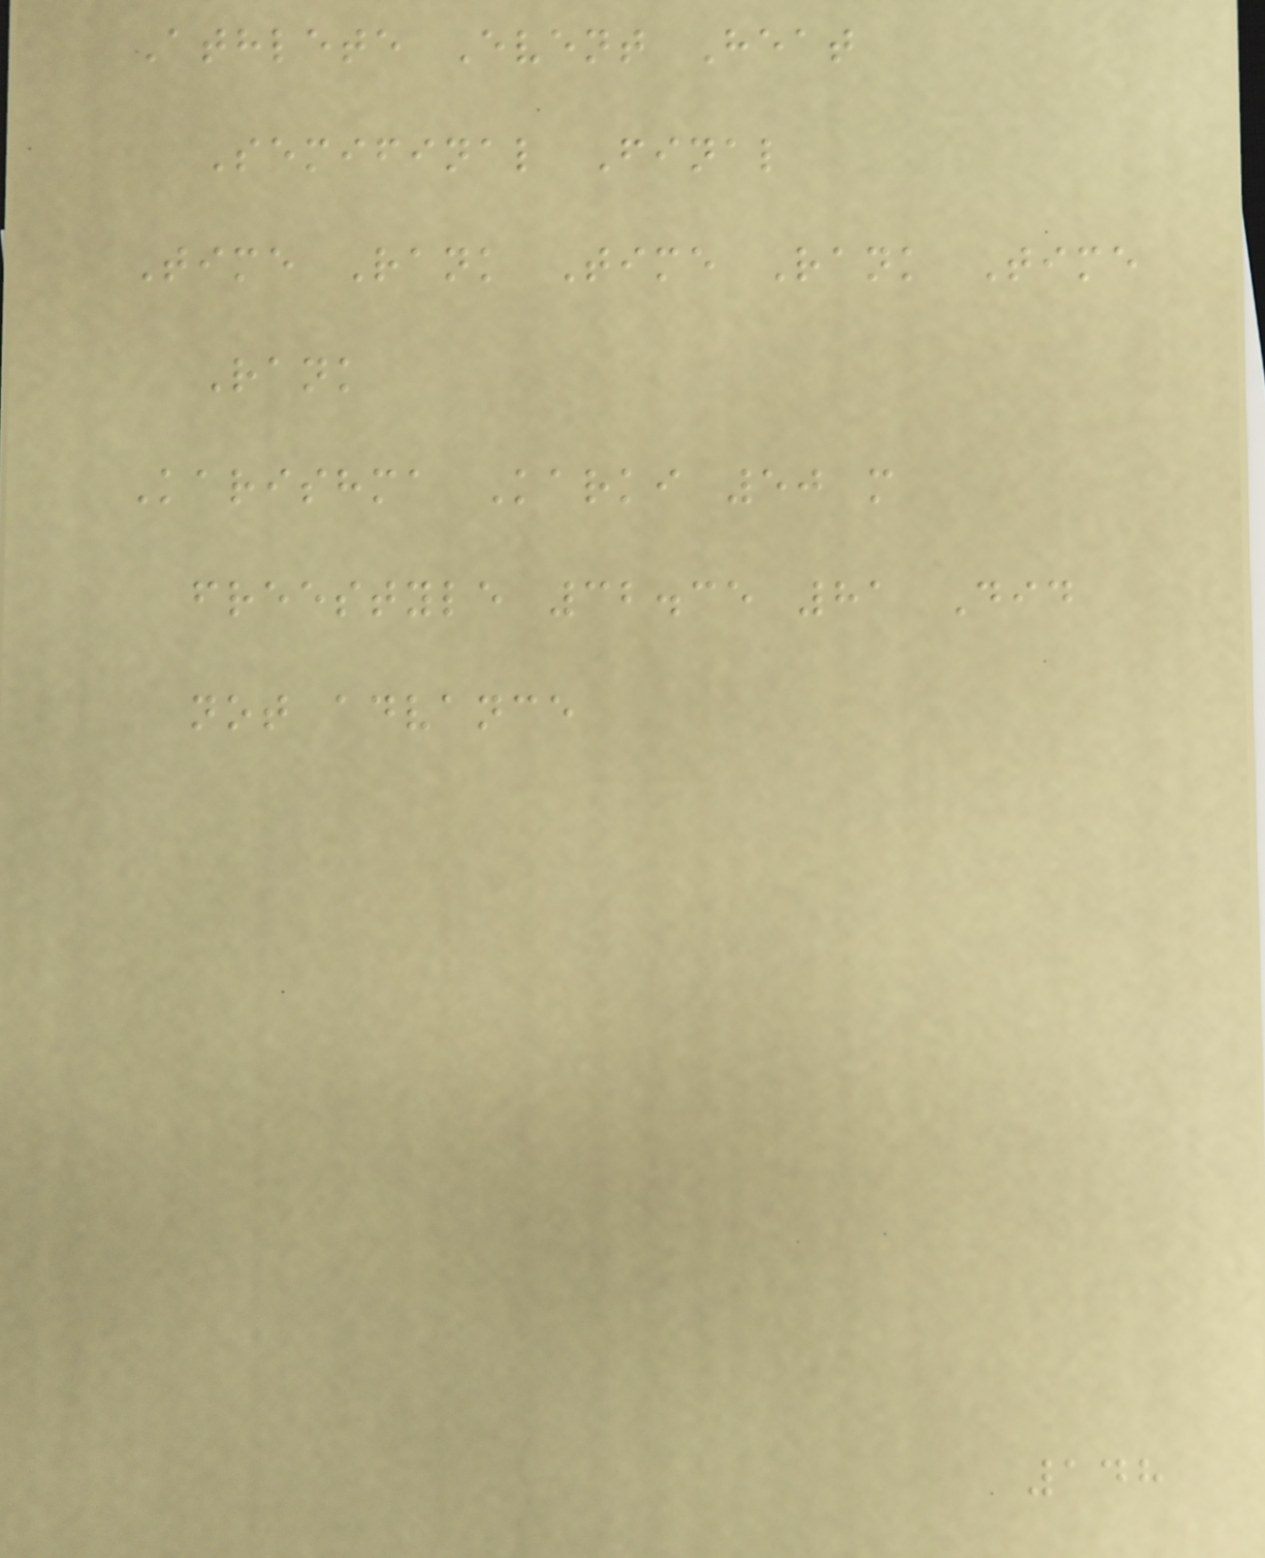Athlete Event Heat
Semifinal Final
Time Rank Time Rank Time
Rank
Karishma Karki 50 m
freestyle 32.35 81 Did
not advance
148
